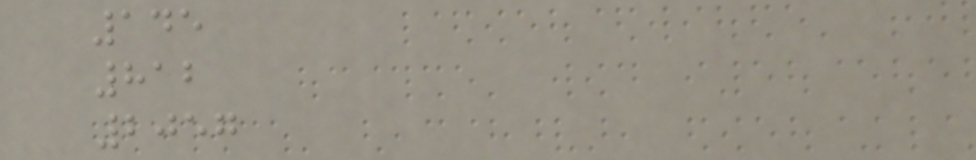145
812
2057
